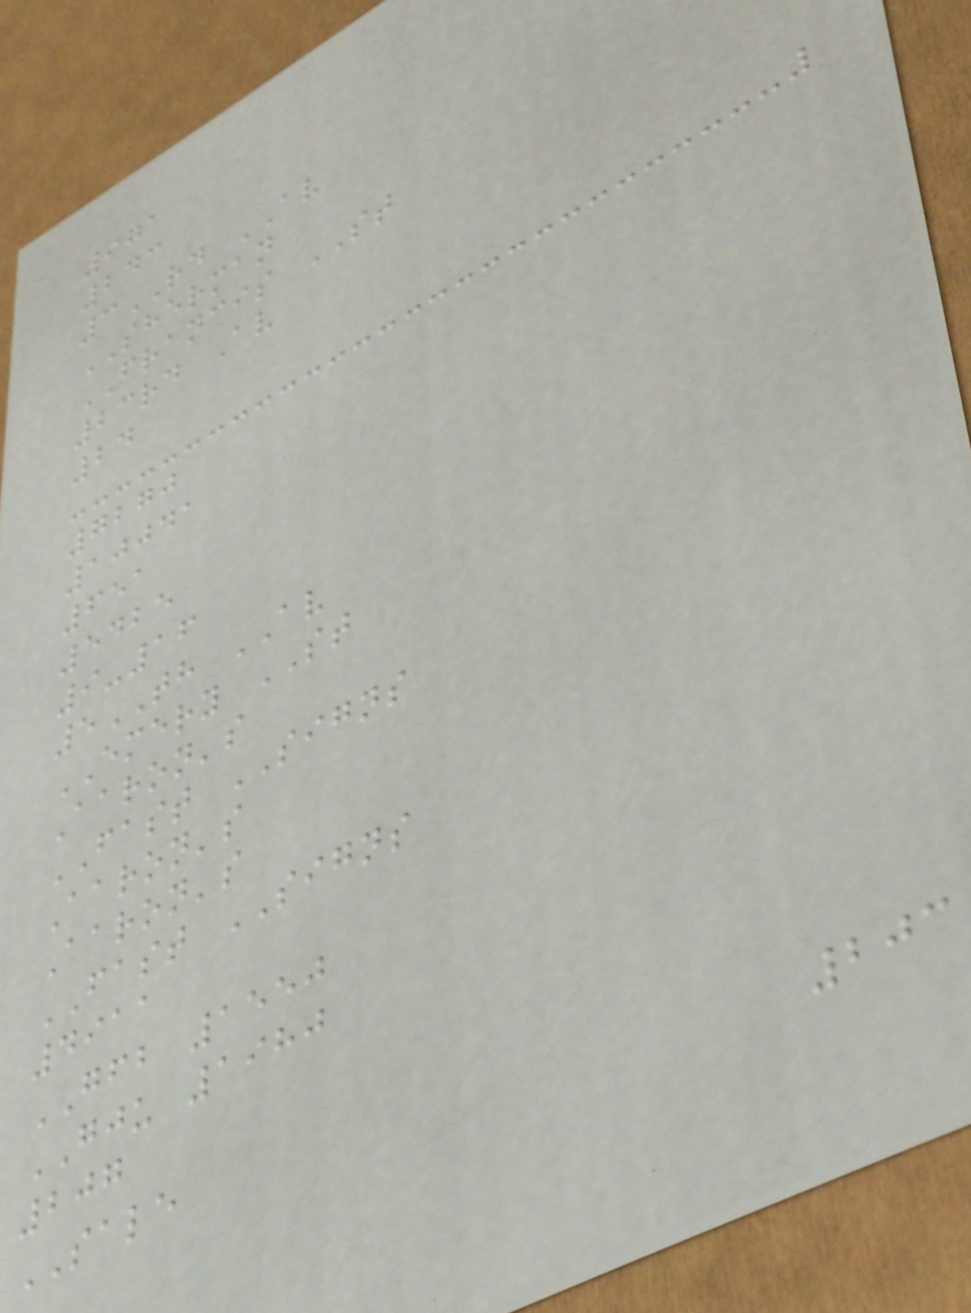971
243
3RD AV
SHERMAN
FRANCIS ST
23rd Av
24
7270
10041
651
5425
9-16
5TH AV
EMERY ST
Aaron's
FAST SIGNS
Aaron's
Aaron's
FAST SIGNS
4911
GFB 1550
GJU 1980
207
SALE
203
